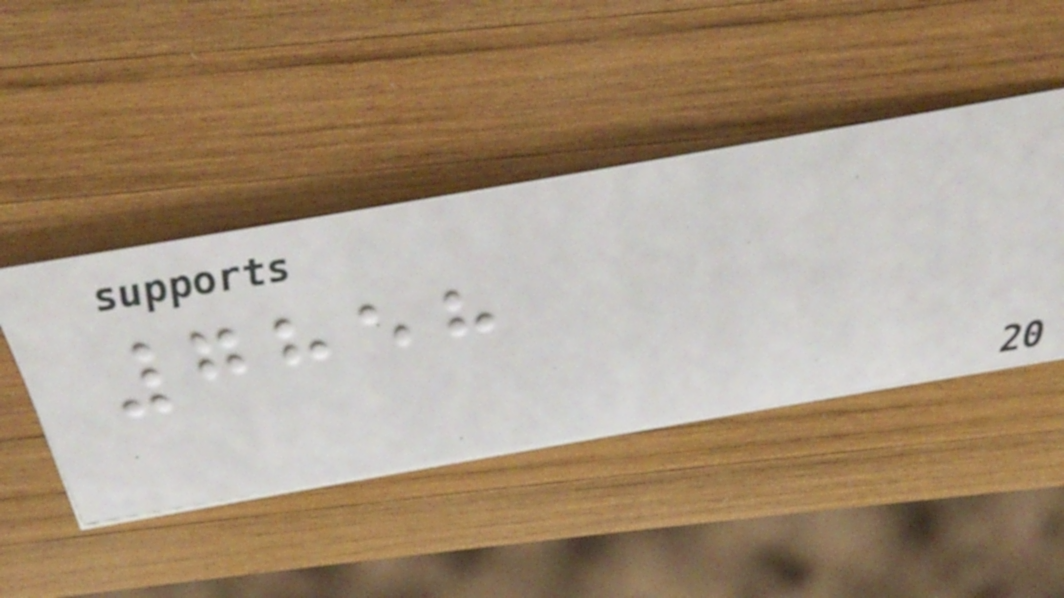7858
